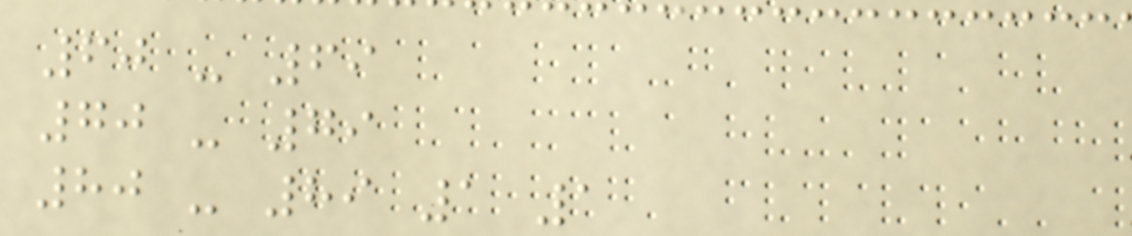60 - 69
70 - 79
80 - 89 1 1
